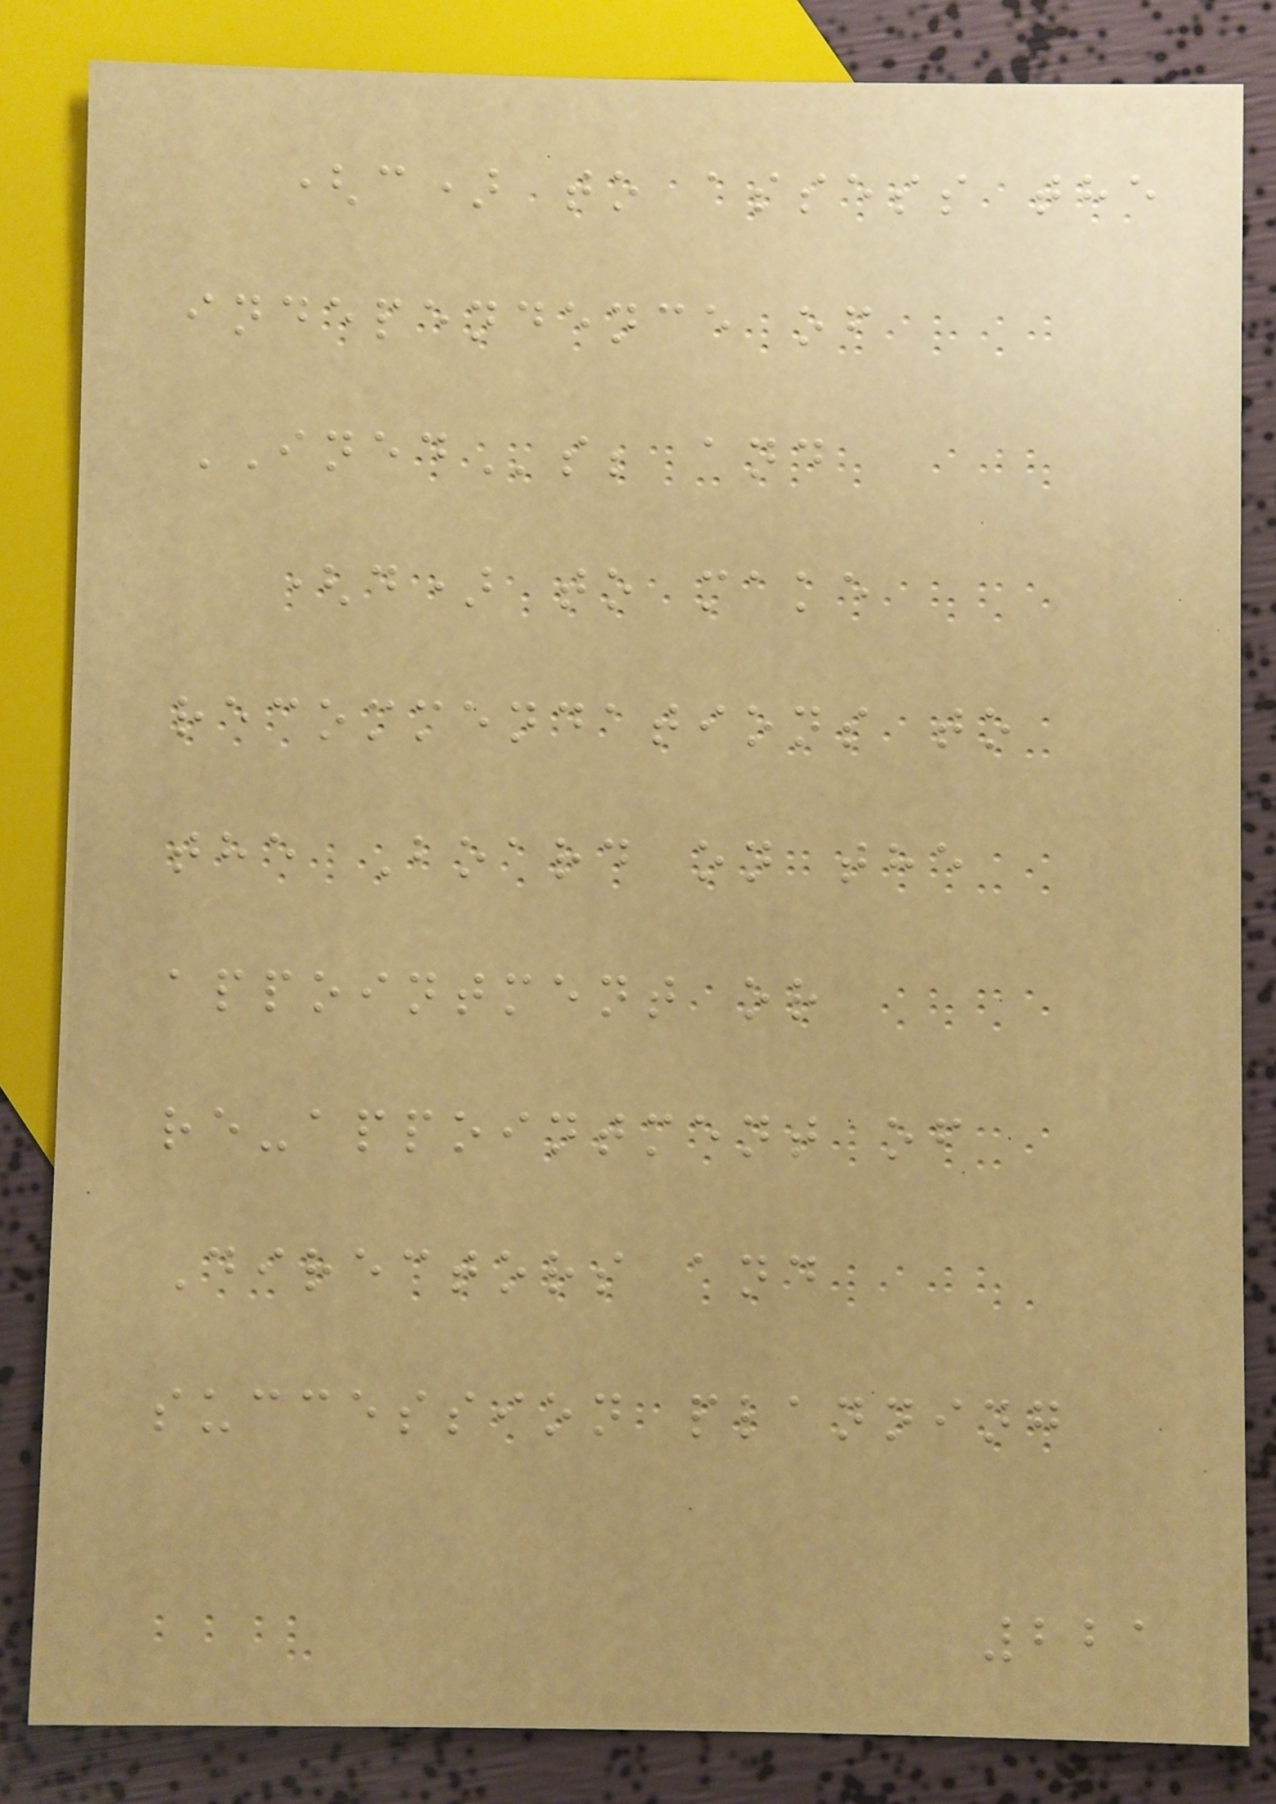(c) to assess the
independence of
INEDs; and
(d) to make
recommendations to
the Board on the
appointment or
re-appointment of
Directors and
succession planning
221
